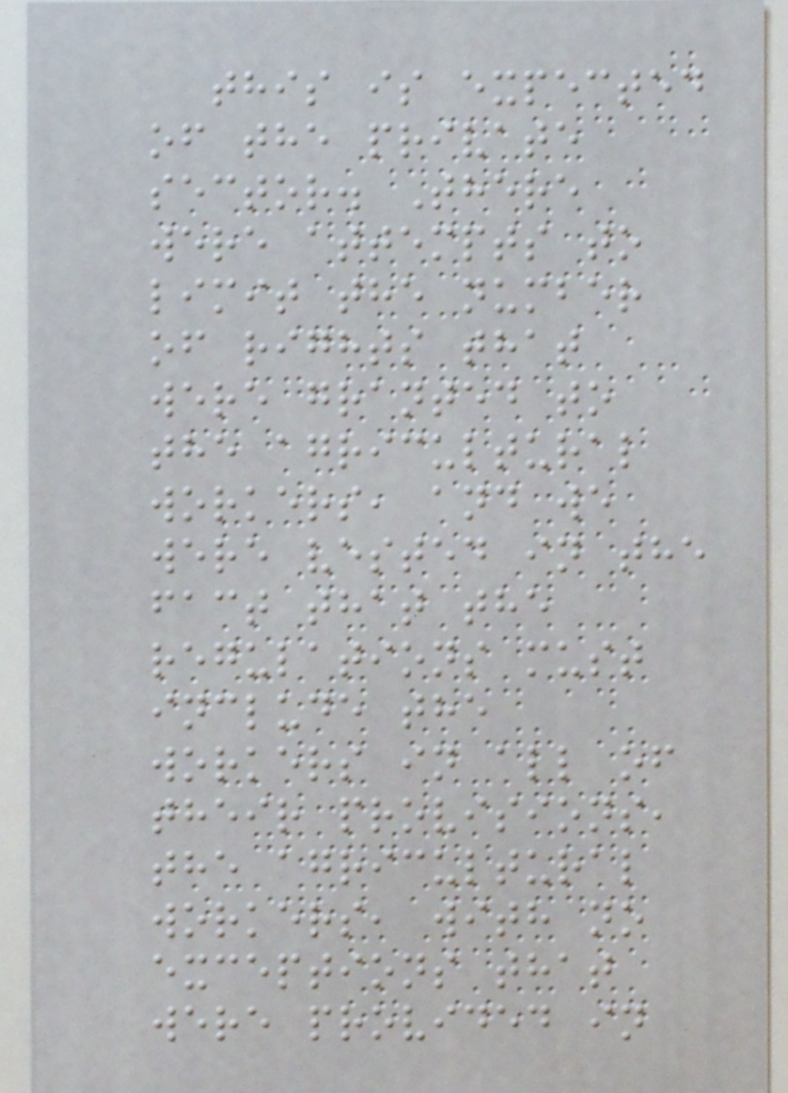this is expected
of the private
sector. There
were attempts to
limit the number
of rights that
were granted to
the agricultural
workers, and we
were vested in the
fact that the
regulations must
include the
workers in all of
their provisions,
the agricultural
workers, with no
exceptions that
were provided in
